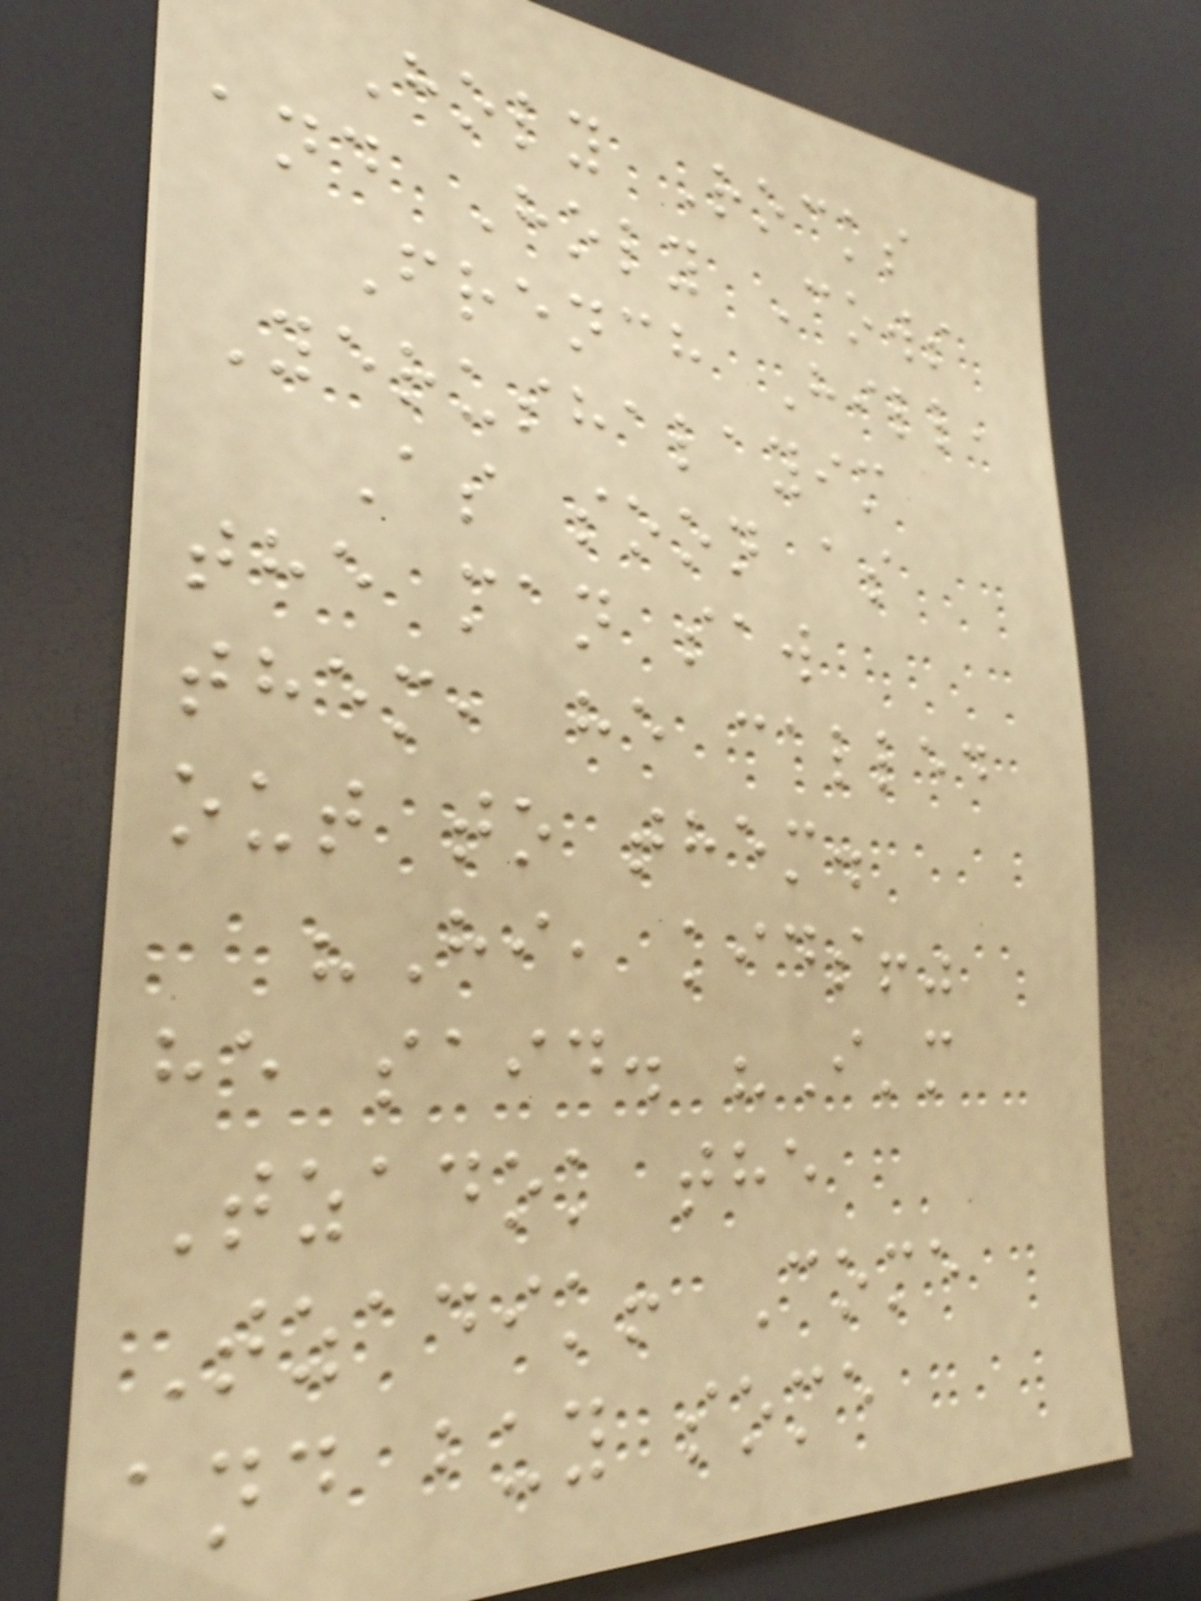Holy Rocks
and Holy Cows
French Hill,
Yerushalayim
As soon as
the man saw
them, he called
out to them.
"Hi, kids!"
he said. "I'm
Tzadok the
Tzadik! Come
and buy some
